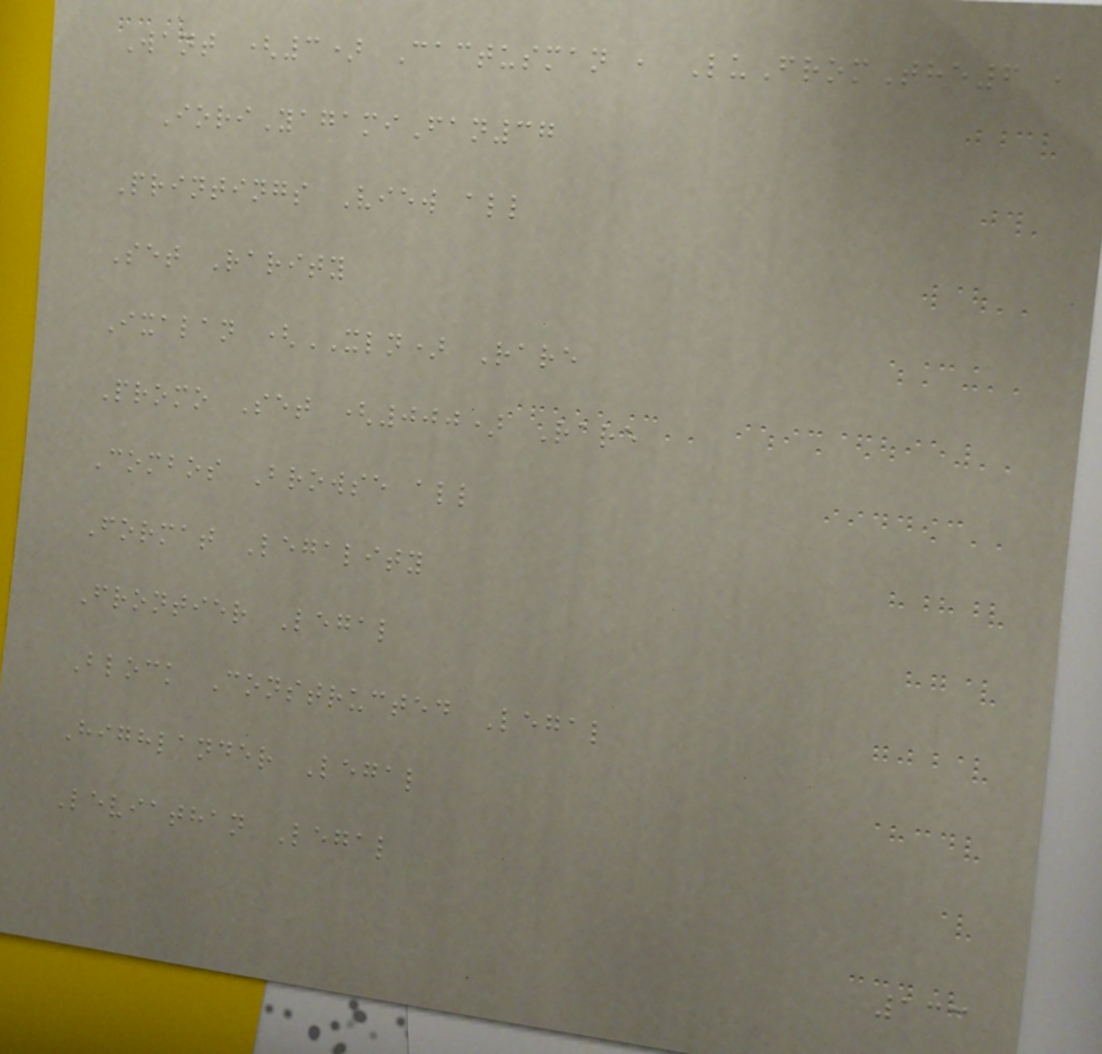Want (3) Cactusman , LuFromThe6 ,
IoriYagamiFan37
Printings View all
Set Rarity
Ixalan (XLN) Rare
Promo Set (000) Rare
Combos Browse all
Format Legality
Frontier Legal
Block Constructed Legal
Highlander Legal
Leviathan Legal
133
